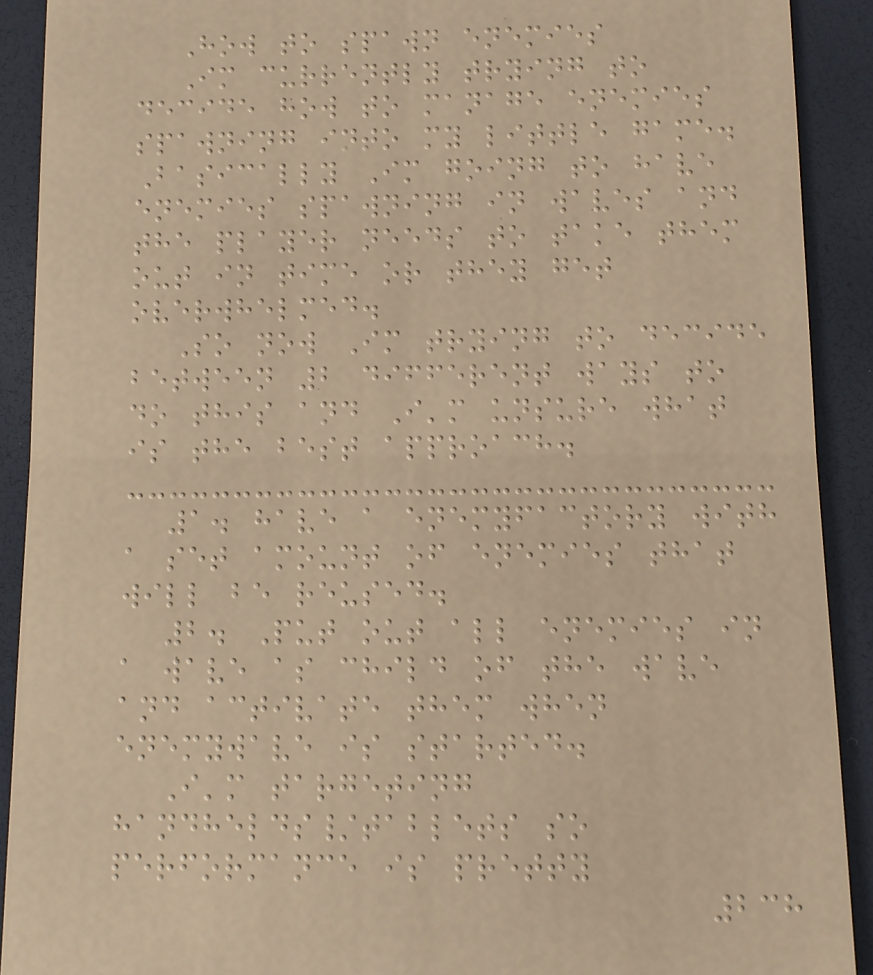How to spawn enemies
Im currently trying to
decide how to manage enemies
spawning into my little game.
Basically Im going to have
enemies spawning in waves and
the player needs to take them
out in time or they get
overwhelmed.
So now Im trying to decide
between 2 different ways to
do this and I'm unsure what
is the best approach.
1. have a enemyfactory with
a set amount of enemies that
will be reused.
2. Put out all enemies in
a wave as child of the wave
and activate them when
enemywave is started.
I'm targeting
handhelds/tablets so
performance is pretty
238
